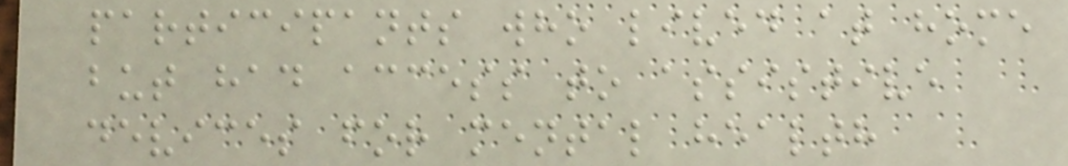participants who lived at home
but had access to assistive
devices for mental health
